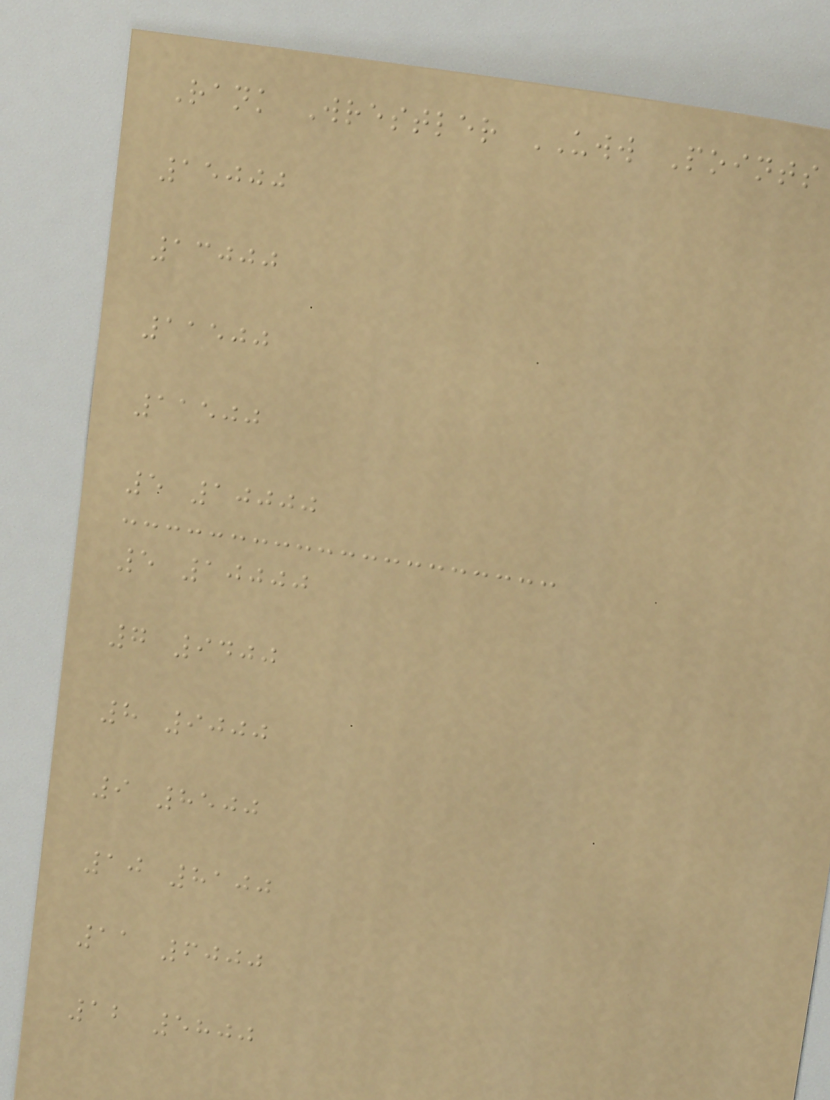Rank Wrestler UWW Points
15000
13000
11500
11500
5 10000
5 10000
7 9400
8 9000
9 8500
10 8100
11 6000
12 5800
